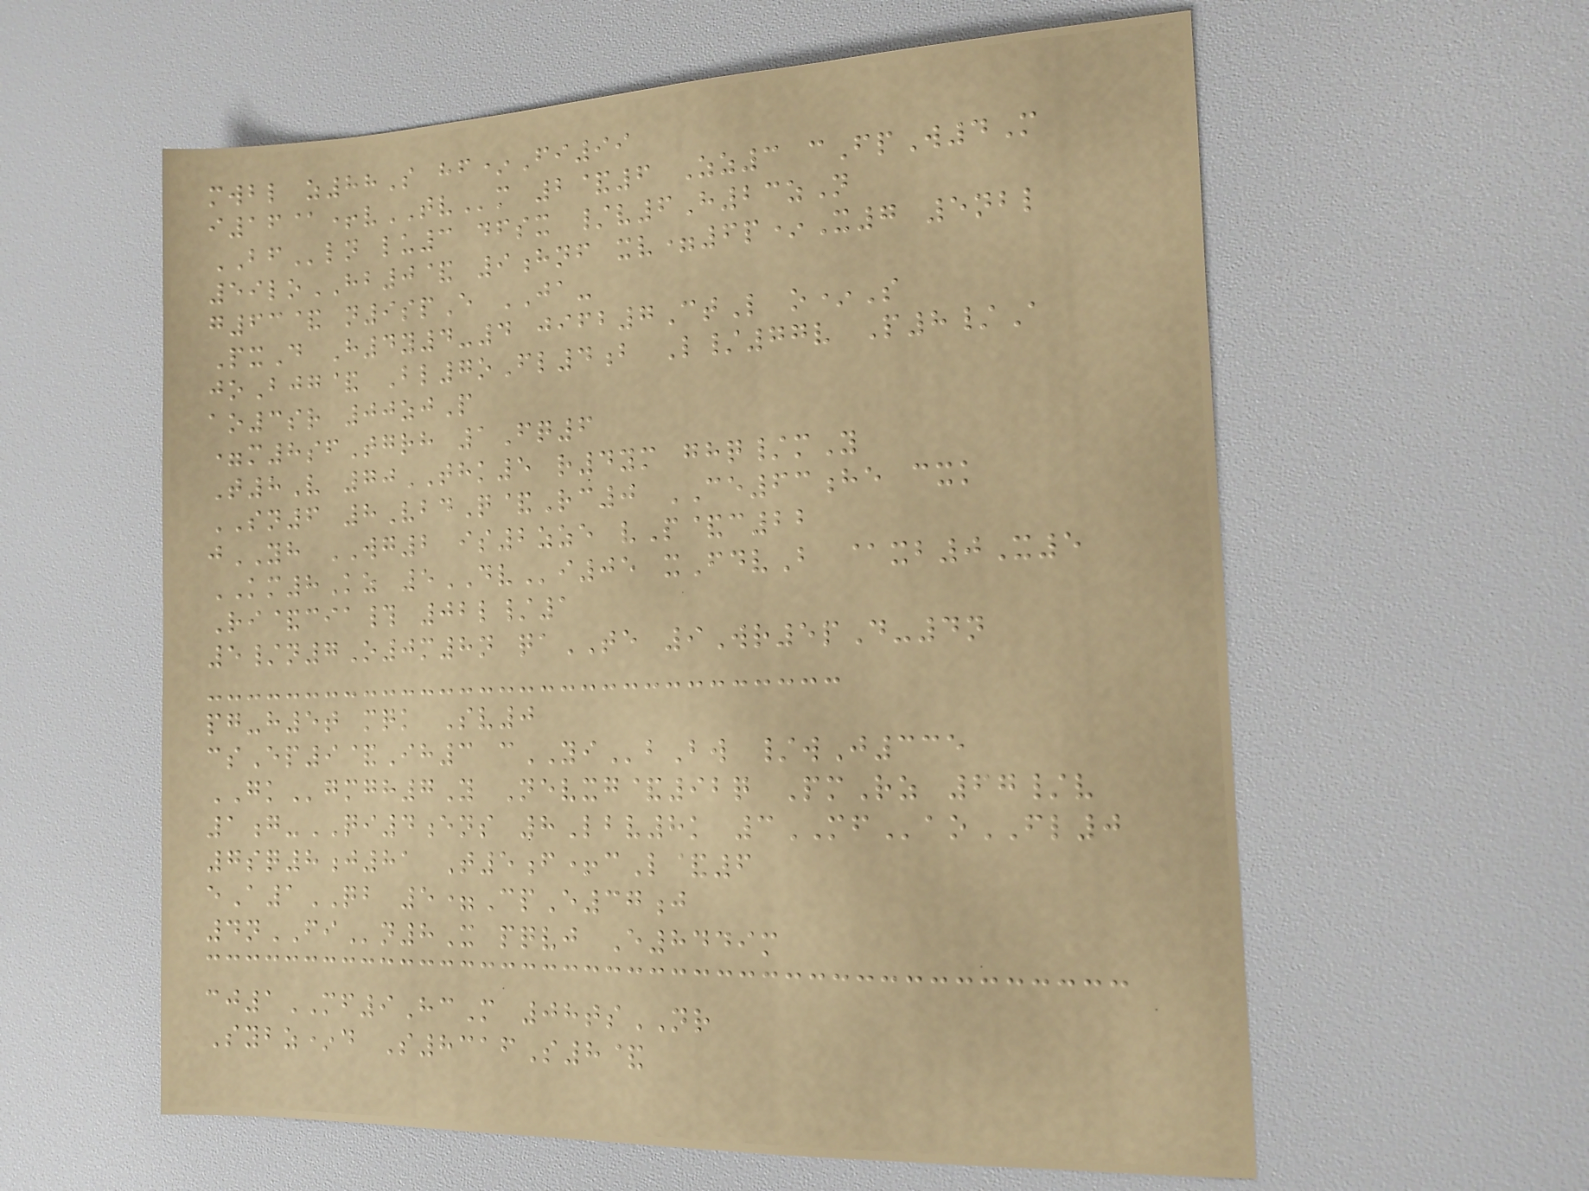mwbl z88S hf*Fi99
i16@+vTVm 2&6 Zz3 cFpW4M
BFln lu3 dfsx /v6H23zN
59loHB0& 9hnf xv=6p*X7 5nbl
g63& n9spE JA-
PxD H4y4-4 jifb7CtL o*S
joBjg& Bl7oFl4b L/77v P8/A
ao3sr 00zjP
=m8sfTgrh 1Fq6
T8V 70THK5 r4ym ghq/mY
SN6 8VbdQ&Rc0 CE63he cxk
jYH WG2 is2zze vP&c22
KM8Kz 5DVi05 xFdvB @xb0X5
Ri&cia# 02l/1
5/n7O0m8n qaTE 9Wr5pD-4n
pg-h5t mqk Sv0
csEp9&Ih3 cYIbBw /wJ335
GKgmgh7Y Nevxg&92q PmRz 67/v
1g-QI4ens 8Lbv8k 3MFaoFL0
7sq8j81 T5f+cL&6
eA1QB 5=CpE37j
4nFIn8X pqvj E8449m
cj1MF9HcM 08tsNR
Sybz*d S8316S8&
